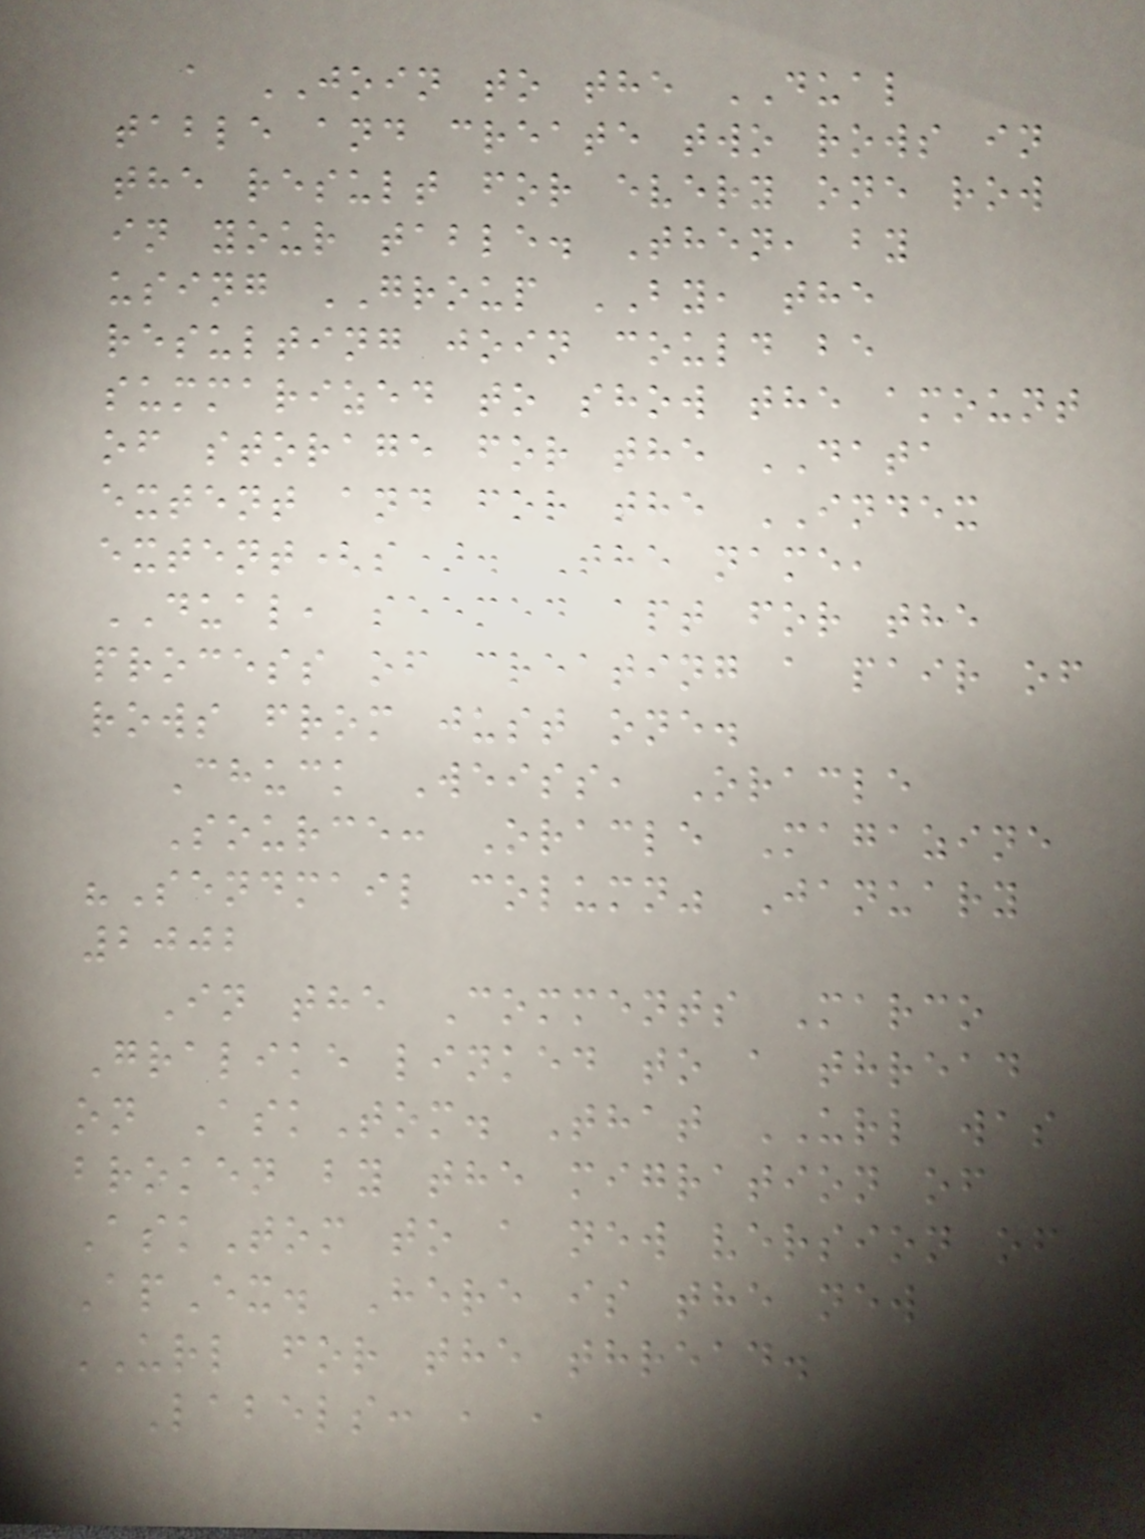a JOIN to the DUAL
table and create two rows in
the result for every one row
in your table. Then, by
using GROUP BY, the
resulting join could be
summarized to show the amount
of storage for the DATA
extent and for the INDEX
extent(s). The name,
DUAL, seemed apt for the
process of creating a pair of
rows from just one.
Chuck Weiss, Oracle
Source: Oracle Magazine
"Sendmail column" January
2002
In the Comments Marco
Gralike linked to a thread
on AskTom. That URL was
broken by the migration of
AskTom to a new version of
ApEx. Here is the new
URL for the thread.
Labels: , ,
